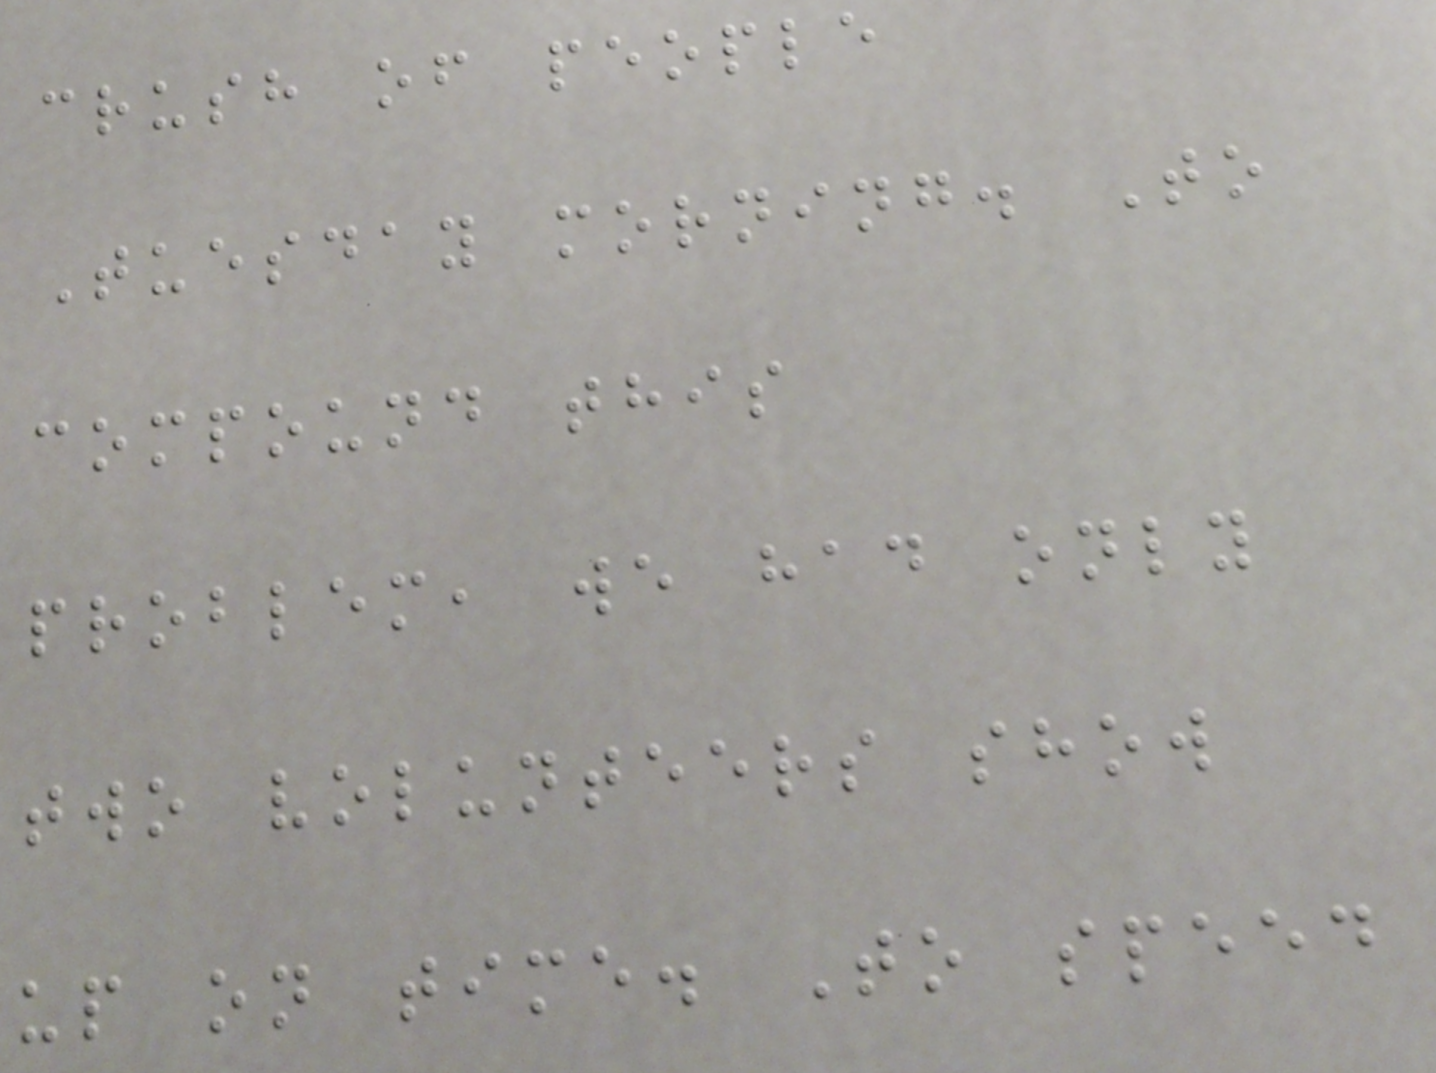crush of people
Tuesday morning. To
compound this
problem, we had only
two volunteers show
up on time. To speed
